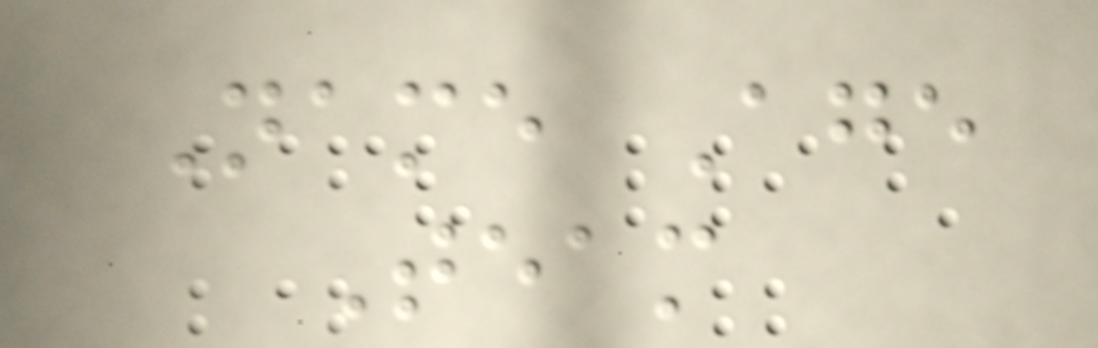Name Age
Team
